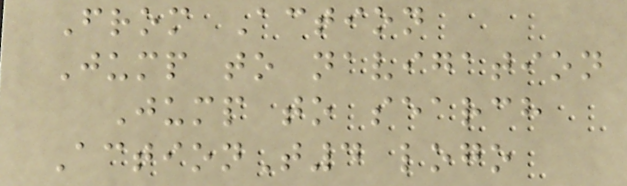From Action
Jump to navigation
Jump to search
ActionT4 logo
